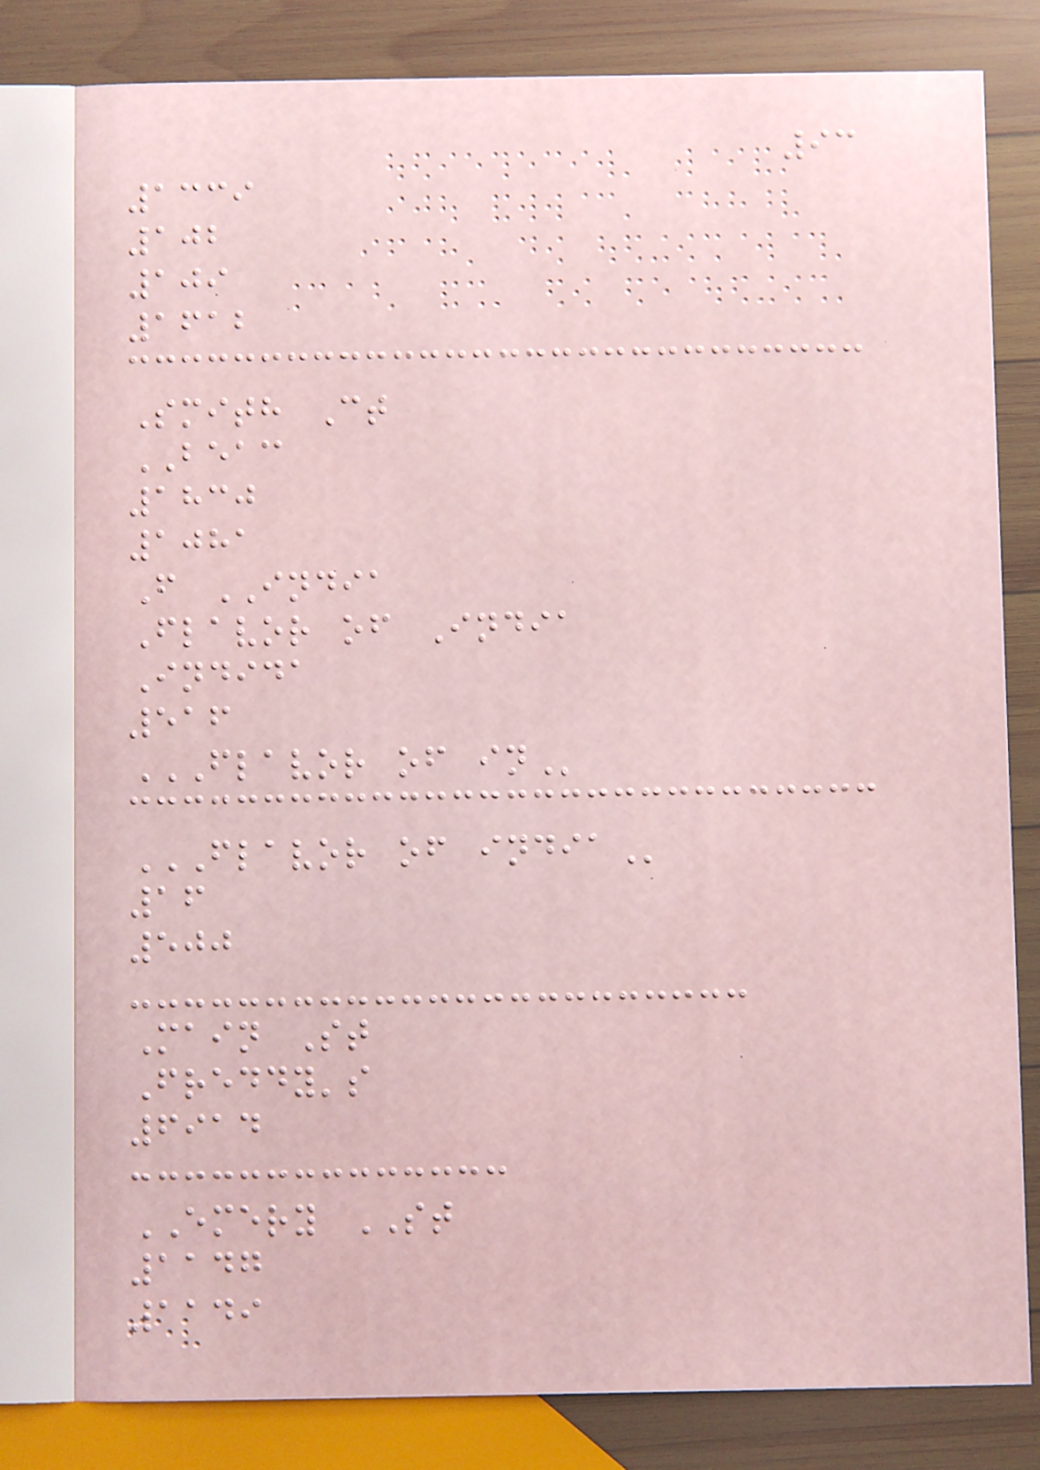93
1339
102
109
1612
Smith Ct
BEAC
1830
1081
F INDIA
Flavor of India
Indida
516
FLAVOR OF IN
FLAVOR OF INDIA
16
500
Main St
Freddy's
6914
EMERY ST
1147
1149
